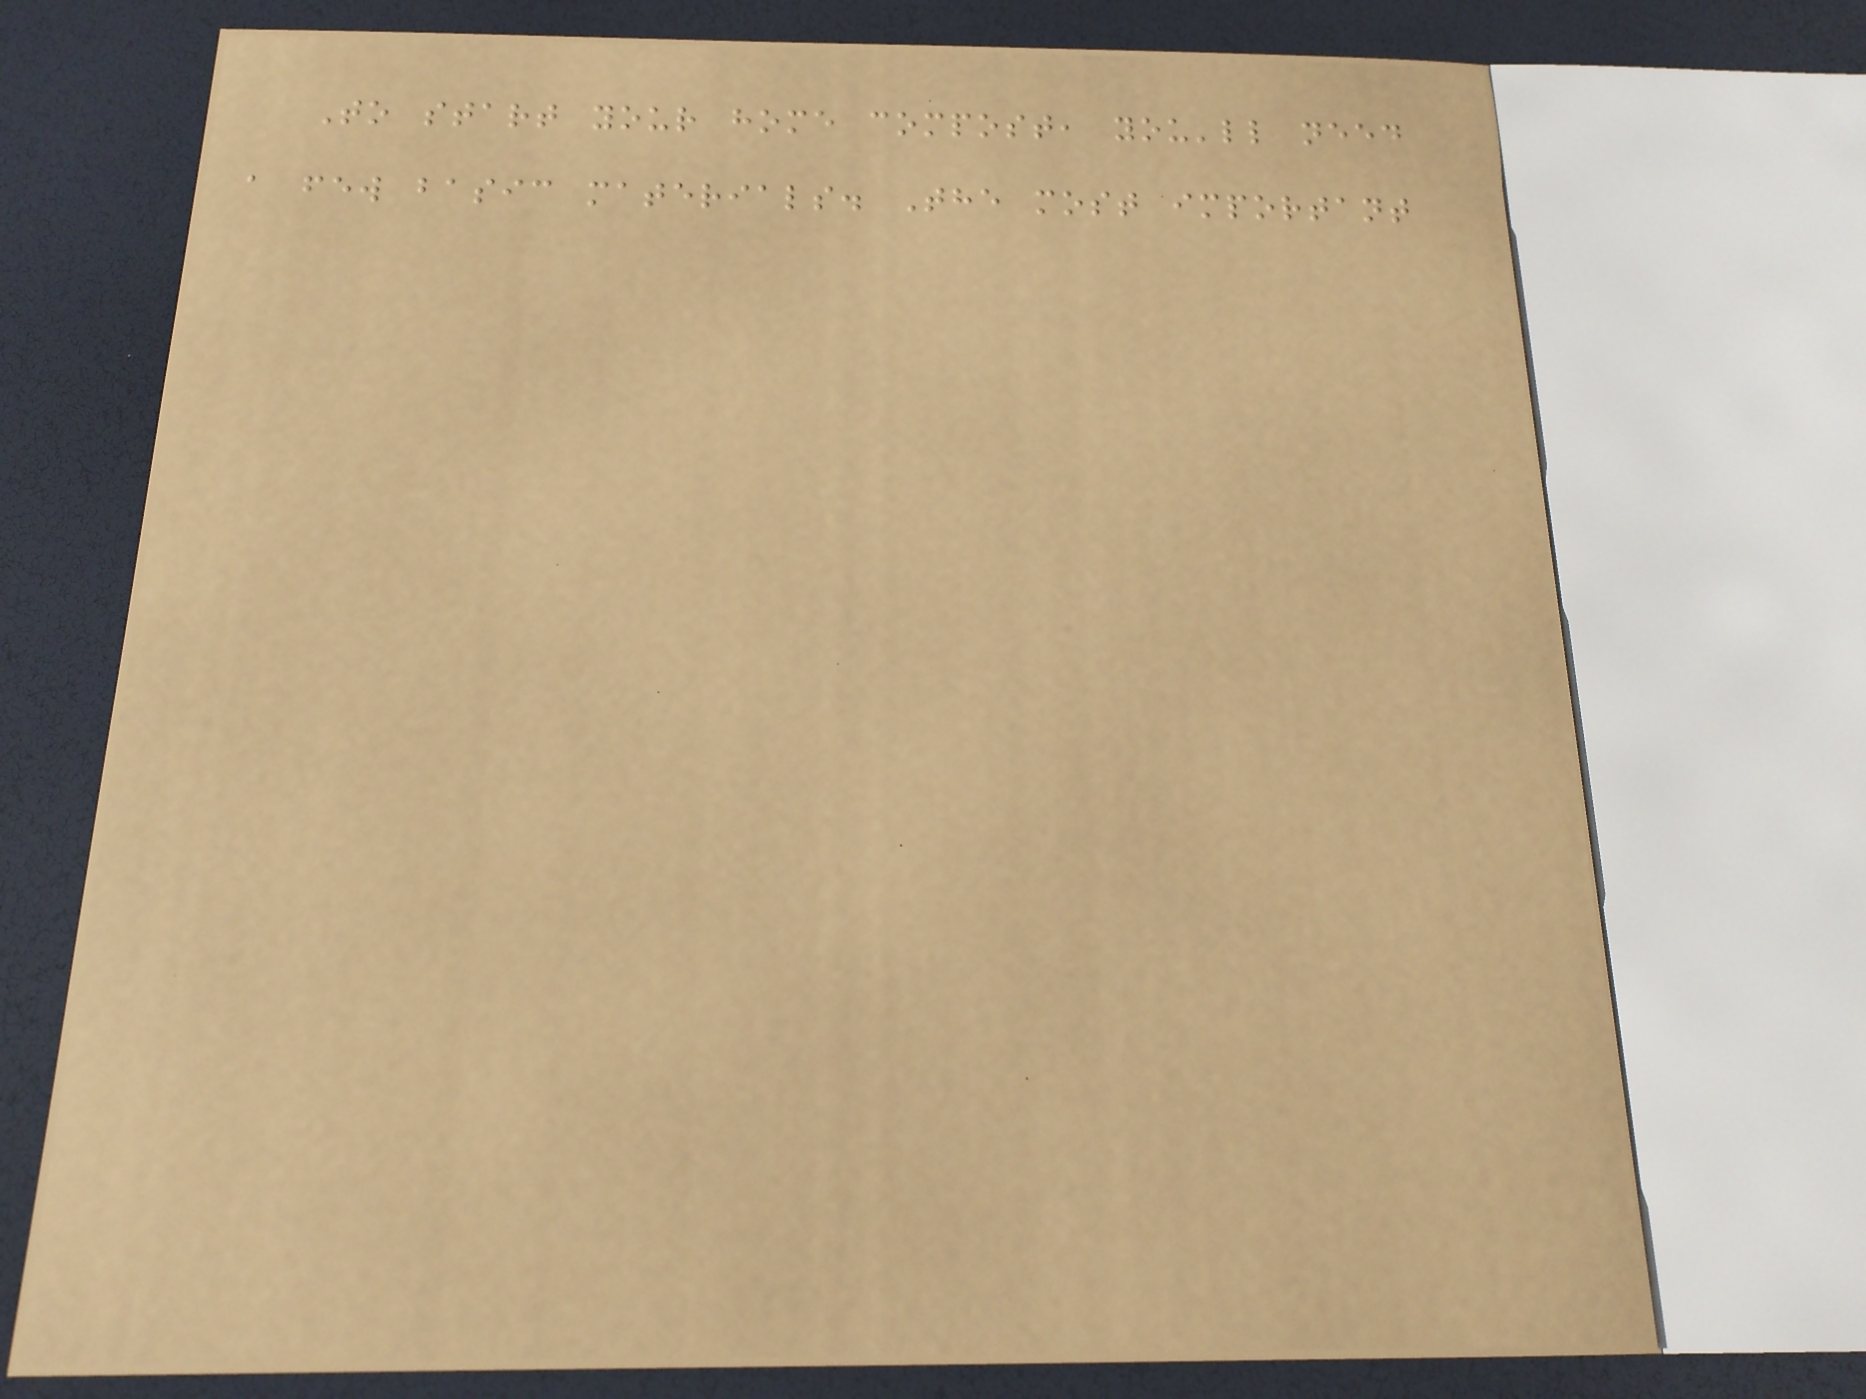To start your home compost, you'll need
a few basic materials. The most important
